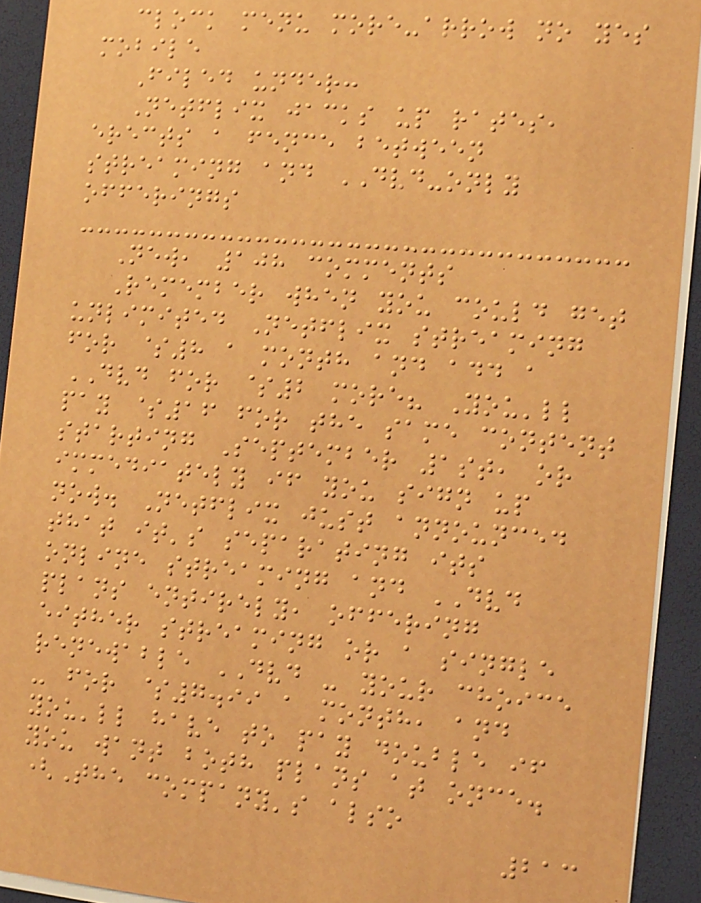clock menu more-arrow no yes
mobile
Filed under:
Netflix jacks up rates,
erects a fence between
streaming and DVD-only
offerings
New, 108 comments
Remember when you could get
unlimited Netflix streaming
for $8 a month and add a
DVD for $2 more? You'll
pay $16 for the same content
starting September 1st, or
immediately if you sign up
now. Netflix just announced
that it's separating its
online streaming and DVD
plans entirely, offering
either streaming or a single
renewable DVD - your choice
- for $7.99 a month, and
you'll have to pay double if
you want both plans at once.
(The company's also
213
